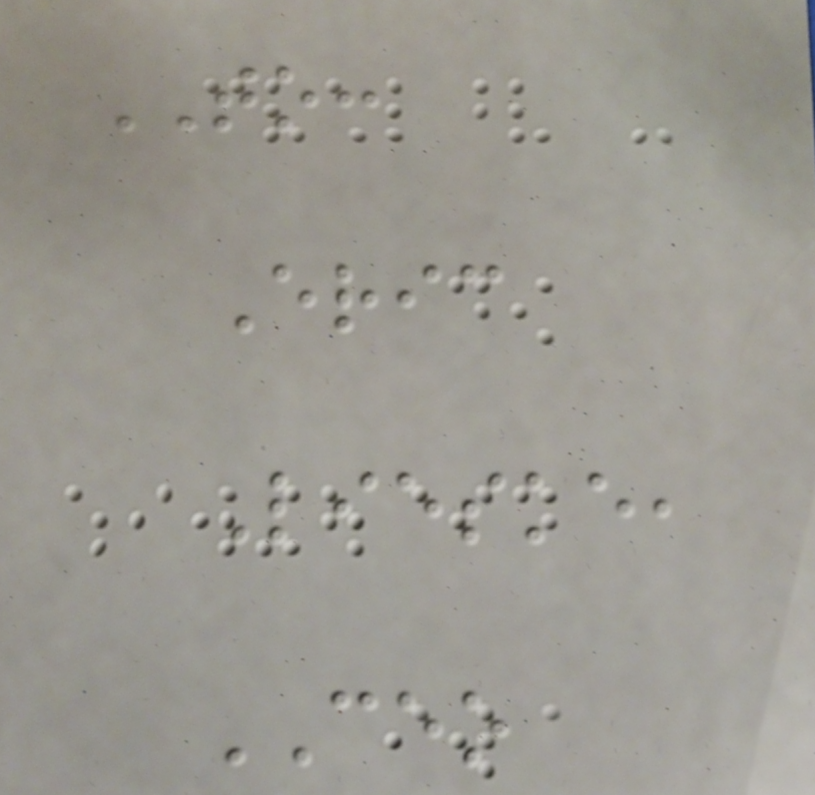TO:
Eric
Lieske,
CEO
